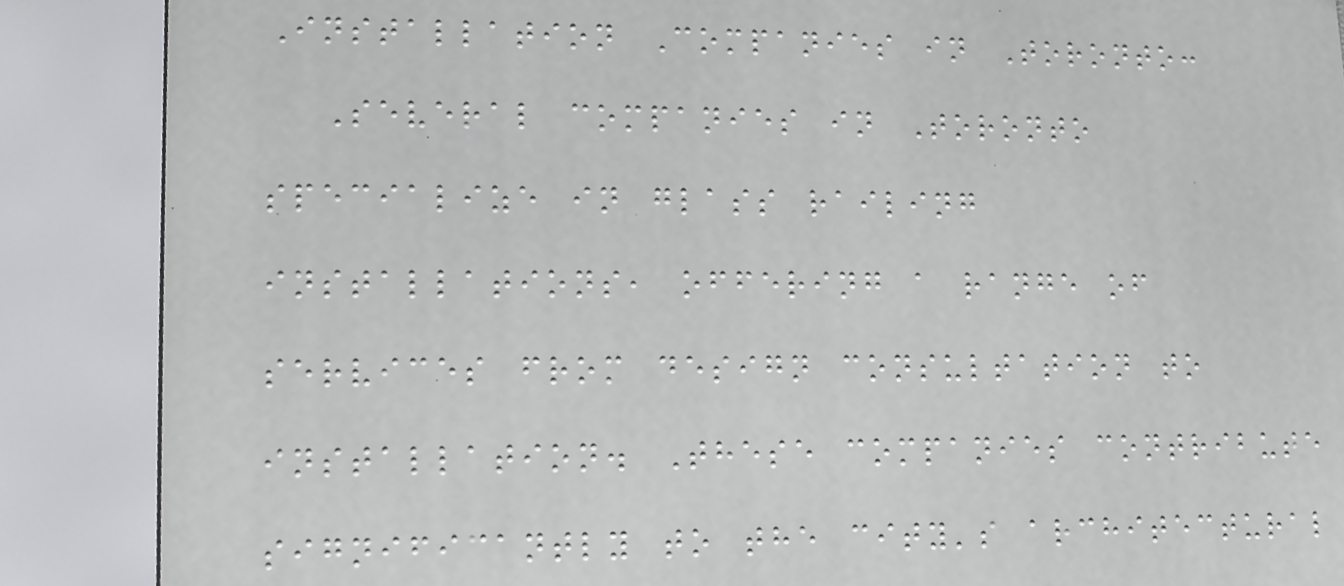Installation Companies in Toronto:
Several companies in Toronto
specialize in glass railing
installations, offering a range of
services from design consultation to
installation. These companies contribute
significantly to the city's architectural
